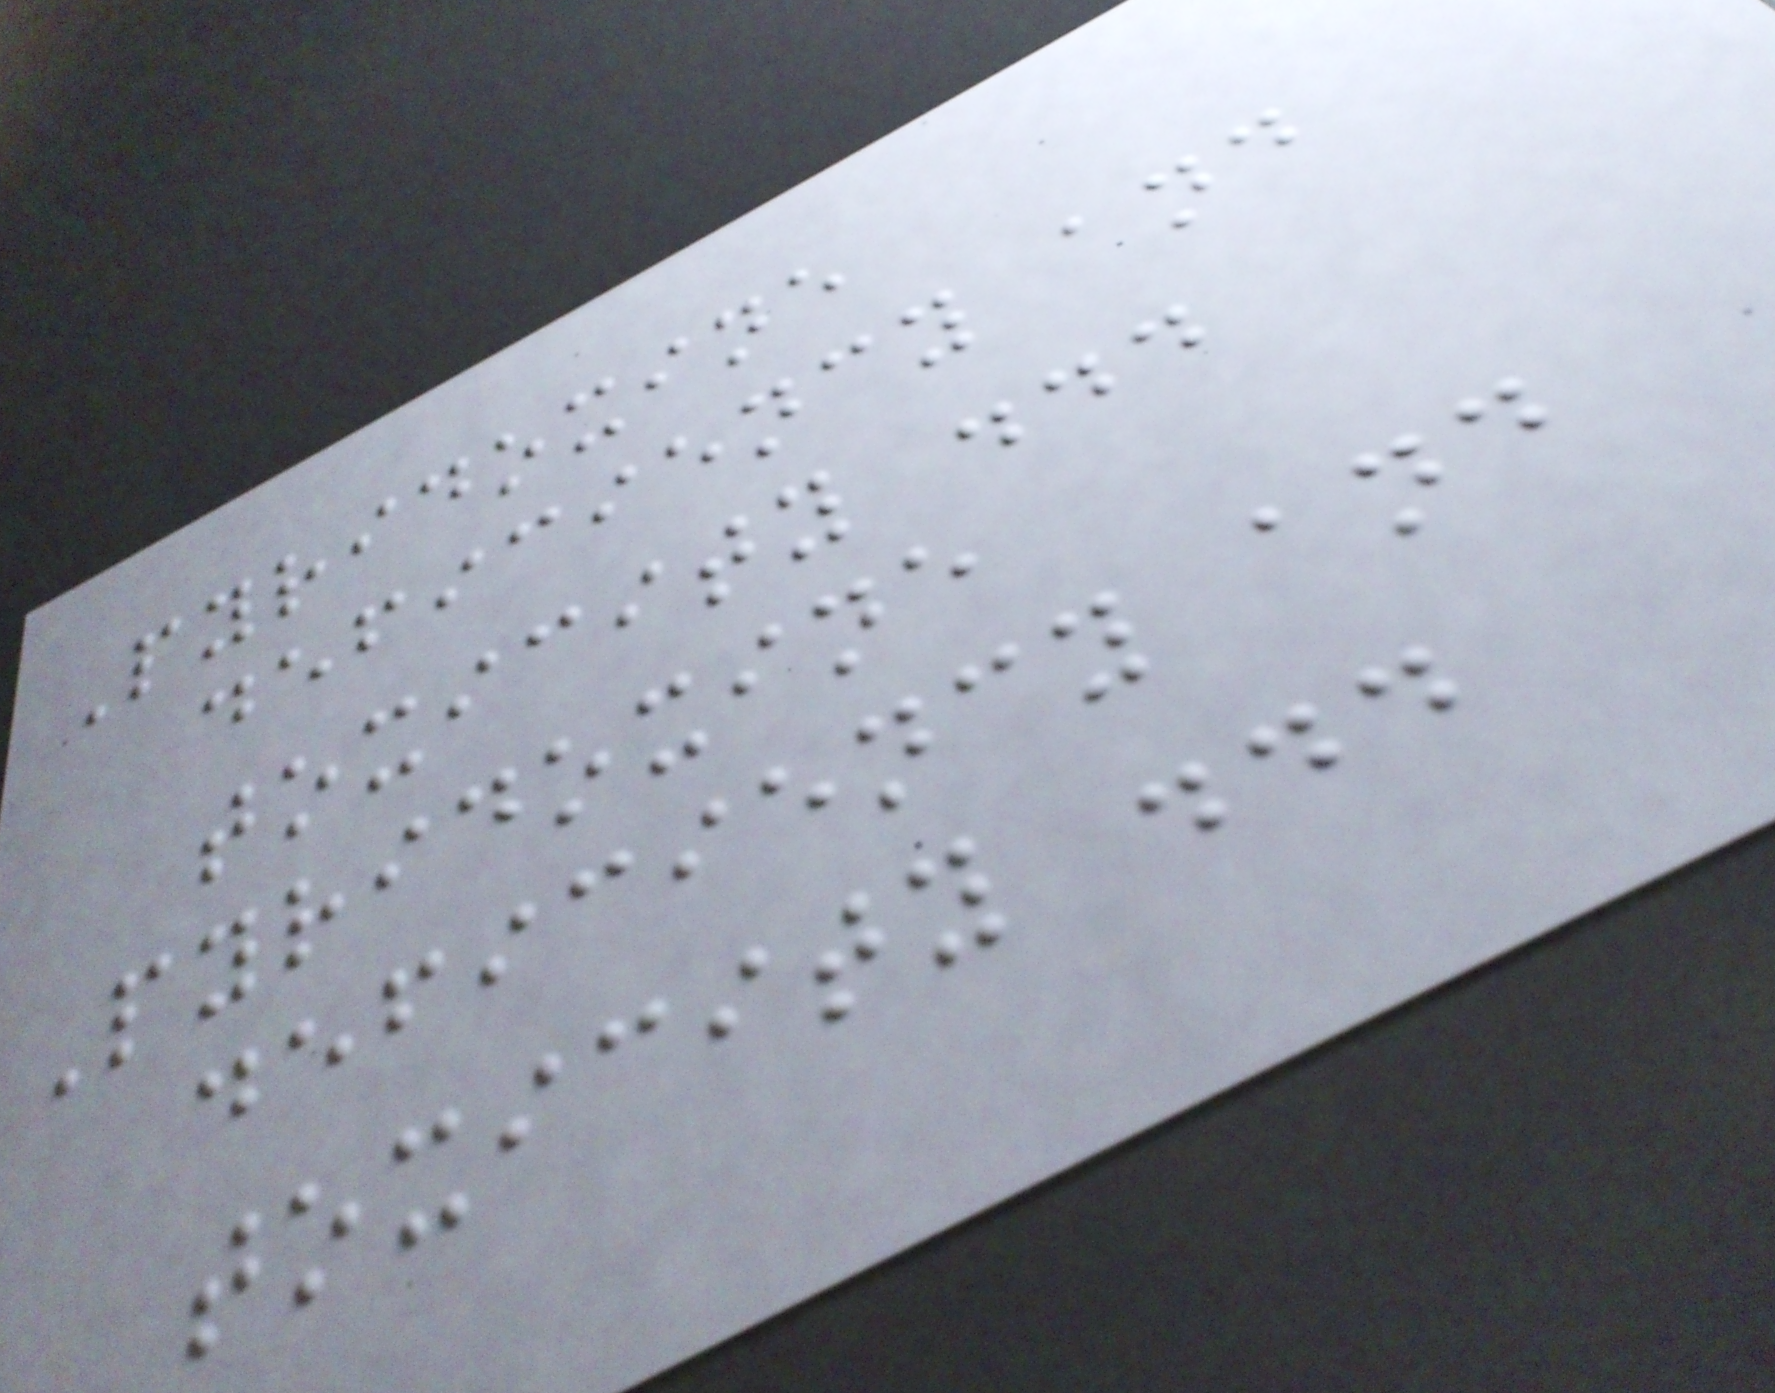Pyridoxine
deficiency and
toxicity ...
Pyridoxine
deficiency and
toxicity ...
